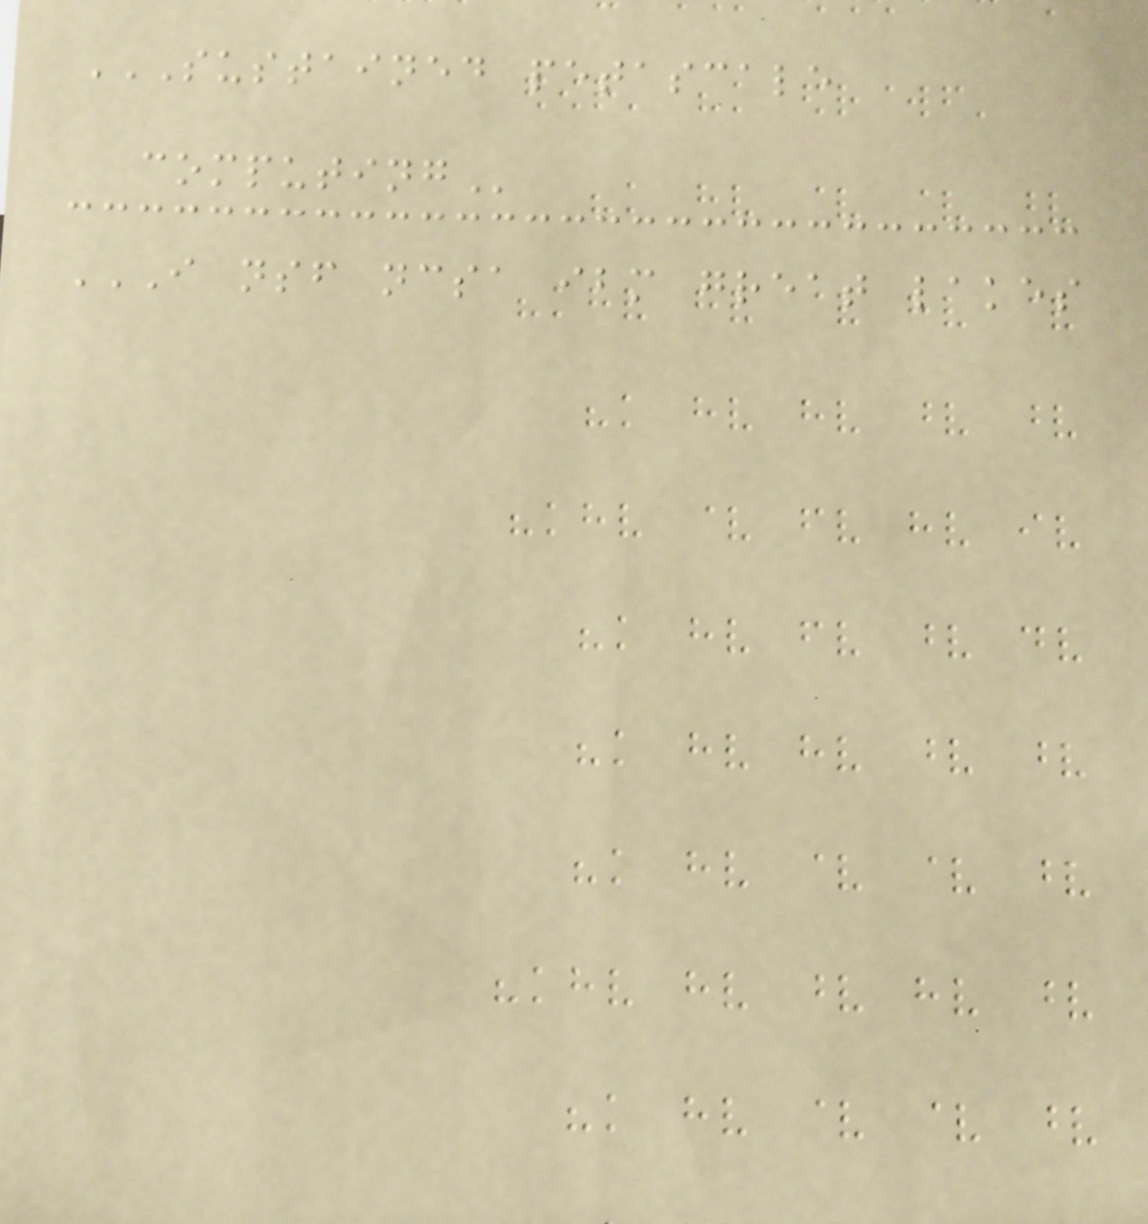SUSTAINED PETASCALE
COMPUTING
I NSF NCSA IBM GREAT LAKES
